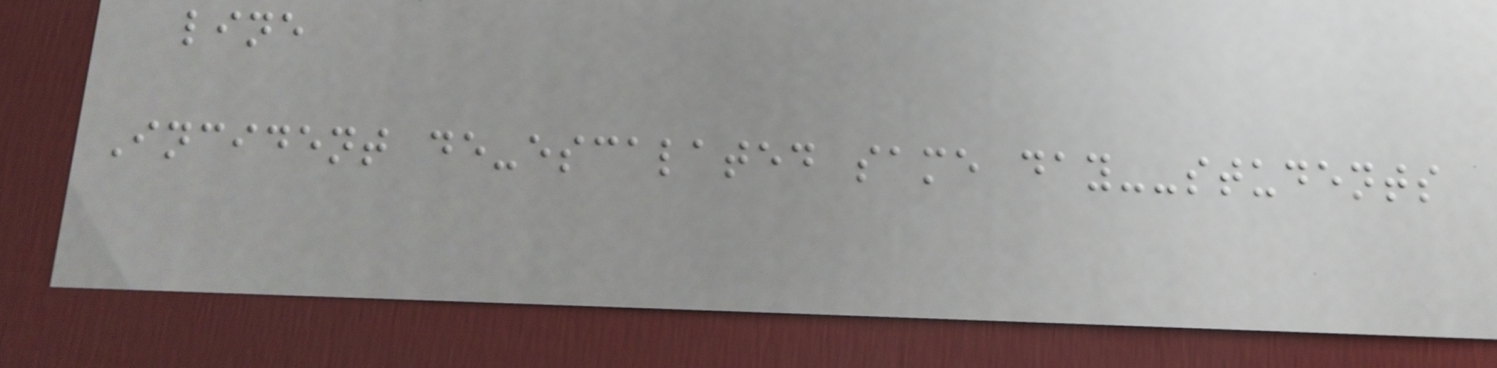line
Incident de-escalated same day--students
